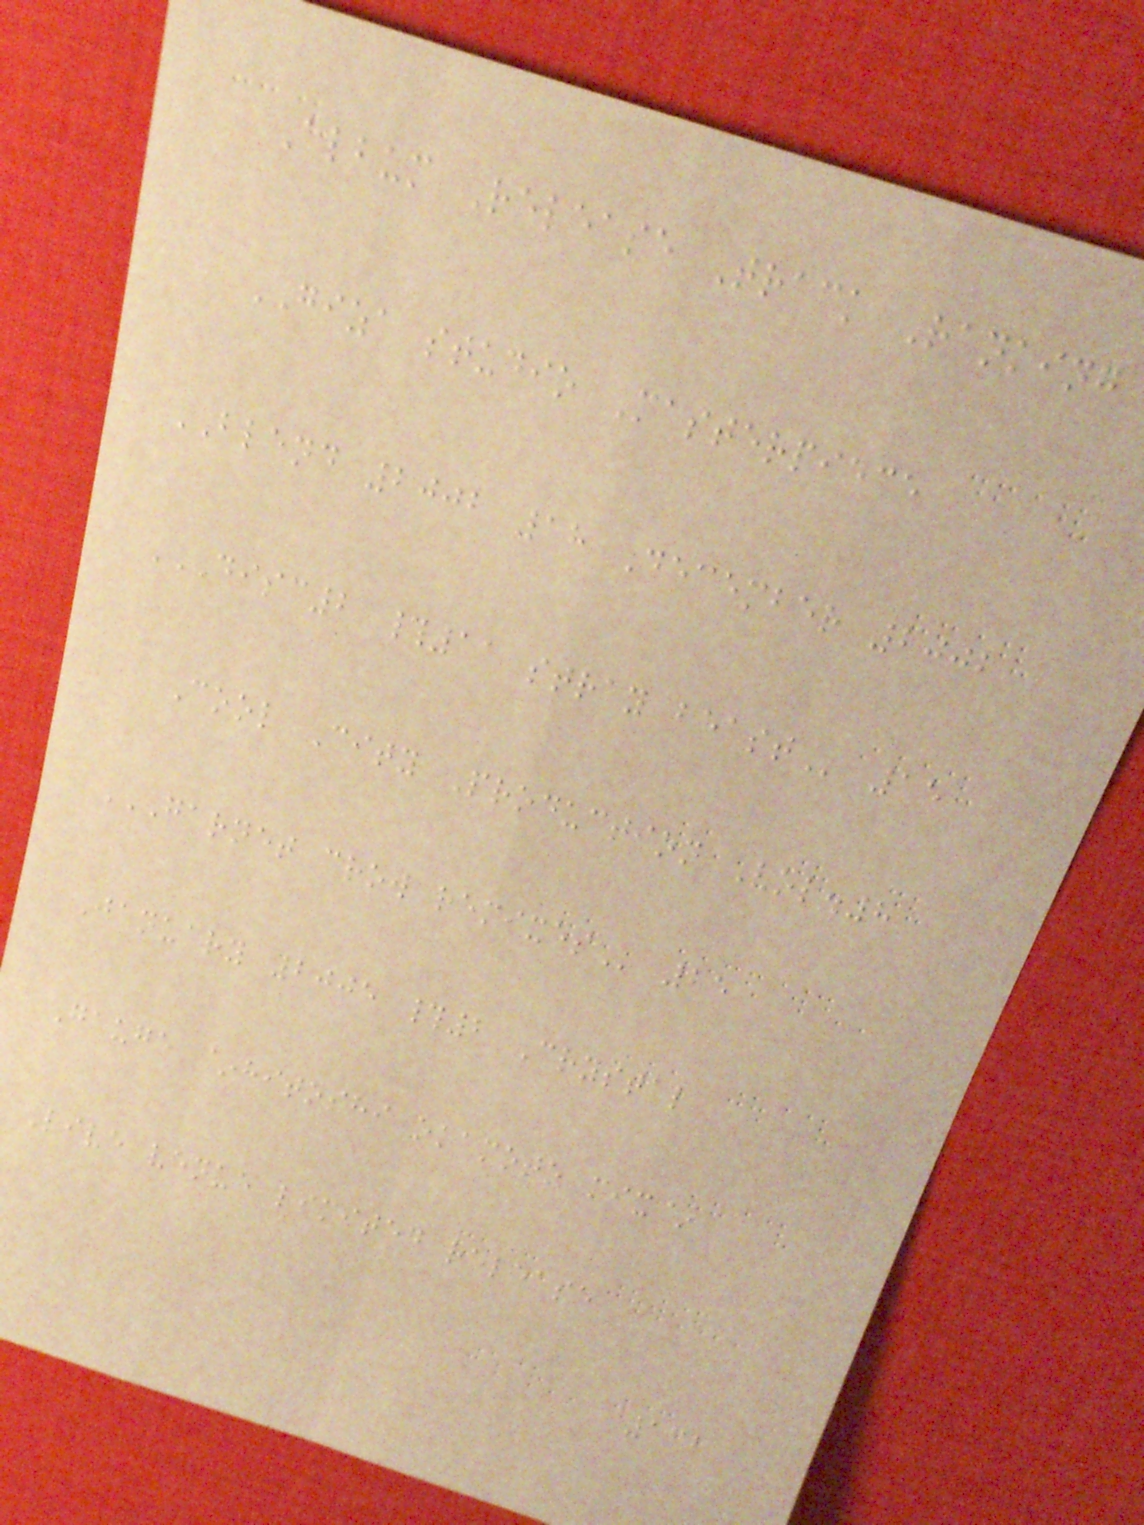Album Release Track Ranking
GIZA studio Masterpiece
BLEND 2002 18 December 2002
DISC2 #11 STRAY BEAST 15
Cool City Production Vol.8
GARNET CROW REMIXES 25
January 2005 #2 Crystal
Gauge ~hitoshi okamoto mix~
Live venue limited release
132
